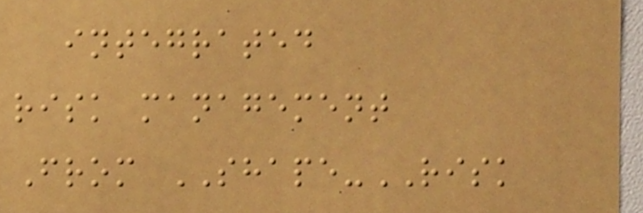integrated
risk management
From SHAPE-RISK
